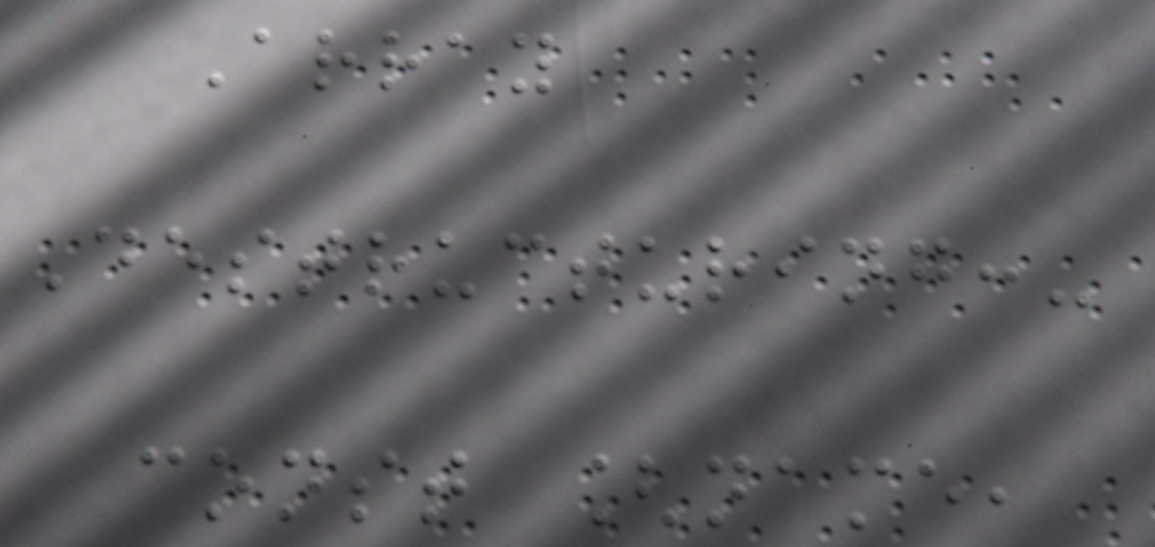Array
Destructuring:-
const [name,
